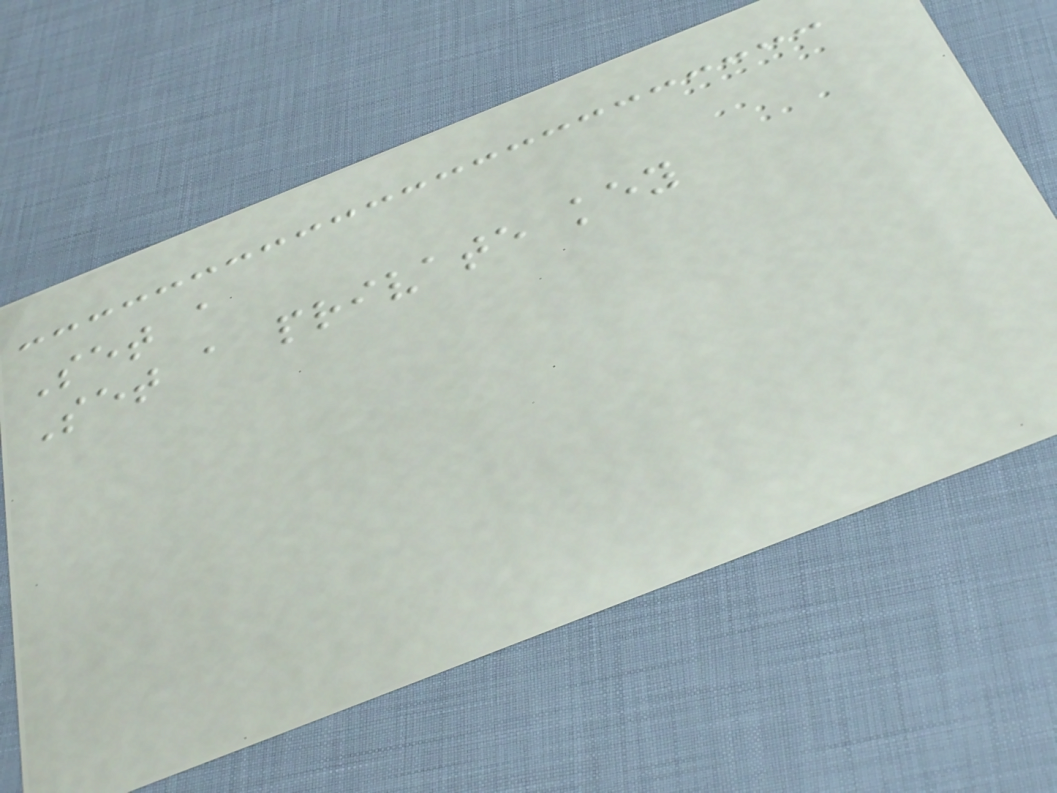Set a
Set a private key
